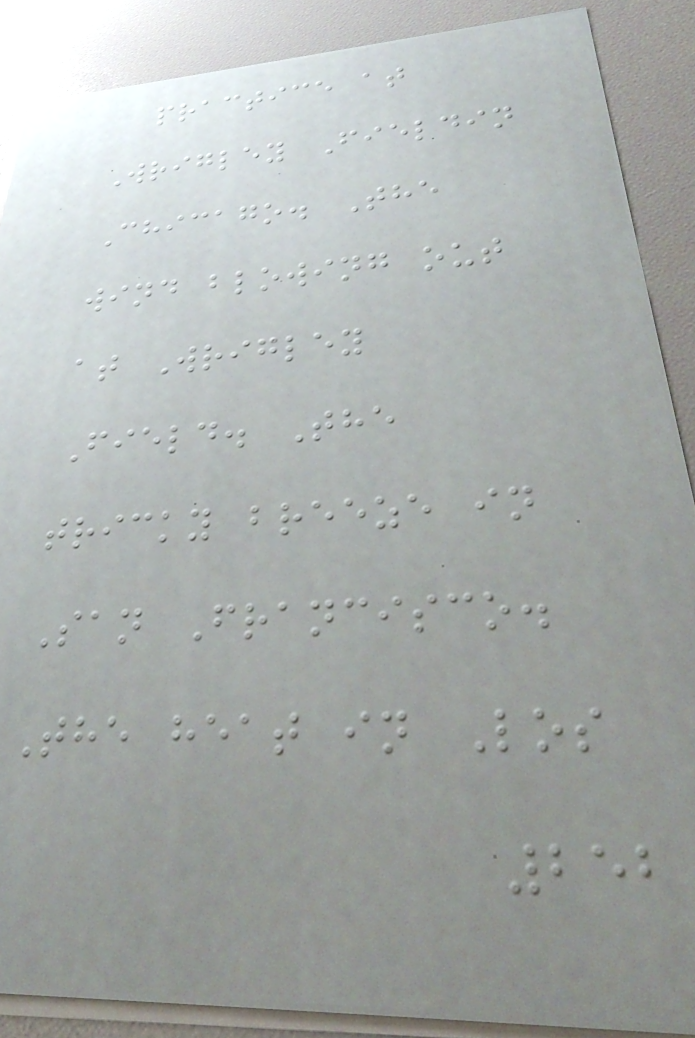practice at
Wrigley Fieldin
Chicago. The
wind blowing out
at Wrigley
Field. The
tricky breeze in
San Francisco.
The heat in Los
252
